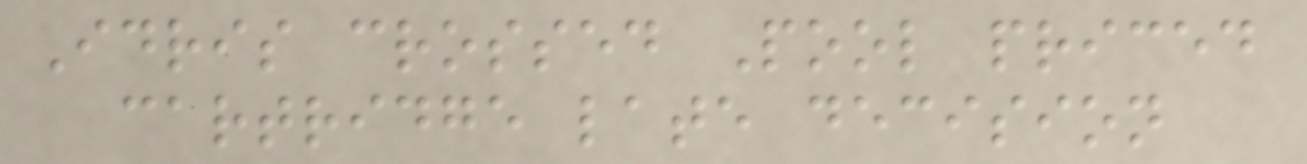Idris crossed Pool priced
cartridge late decision
